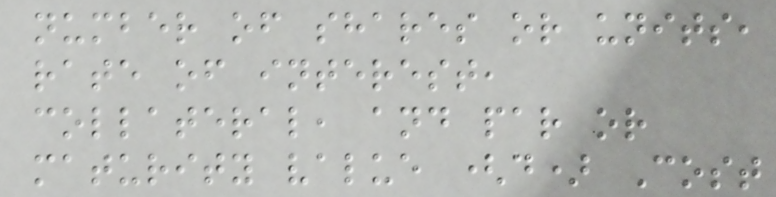number of shares or units,
rate of interest,
collateral, and par or
maturity value (d) Cost
